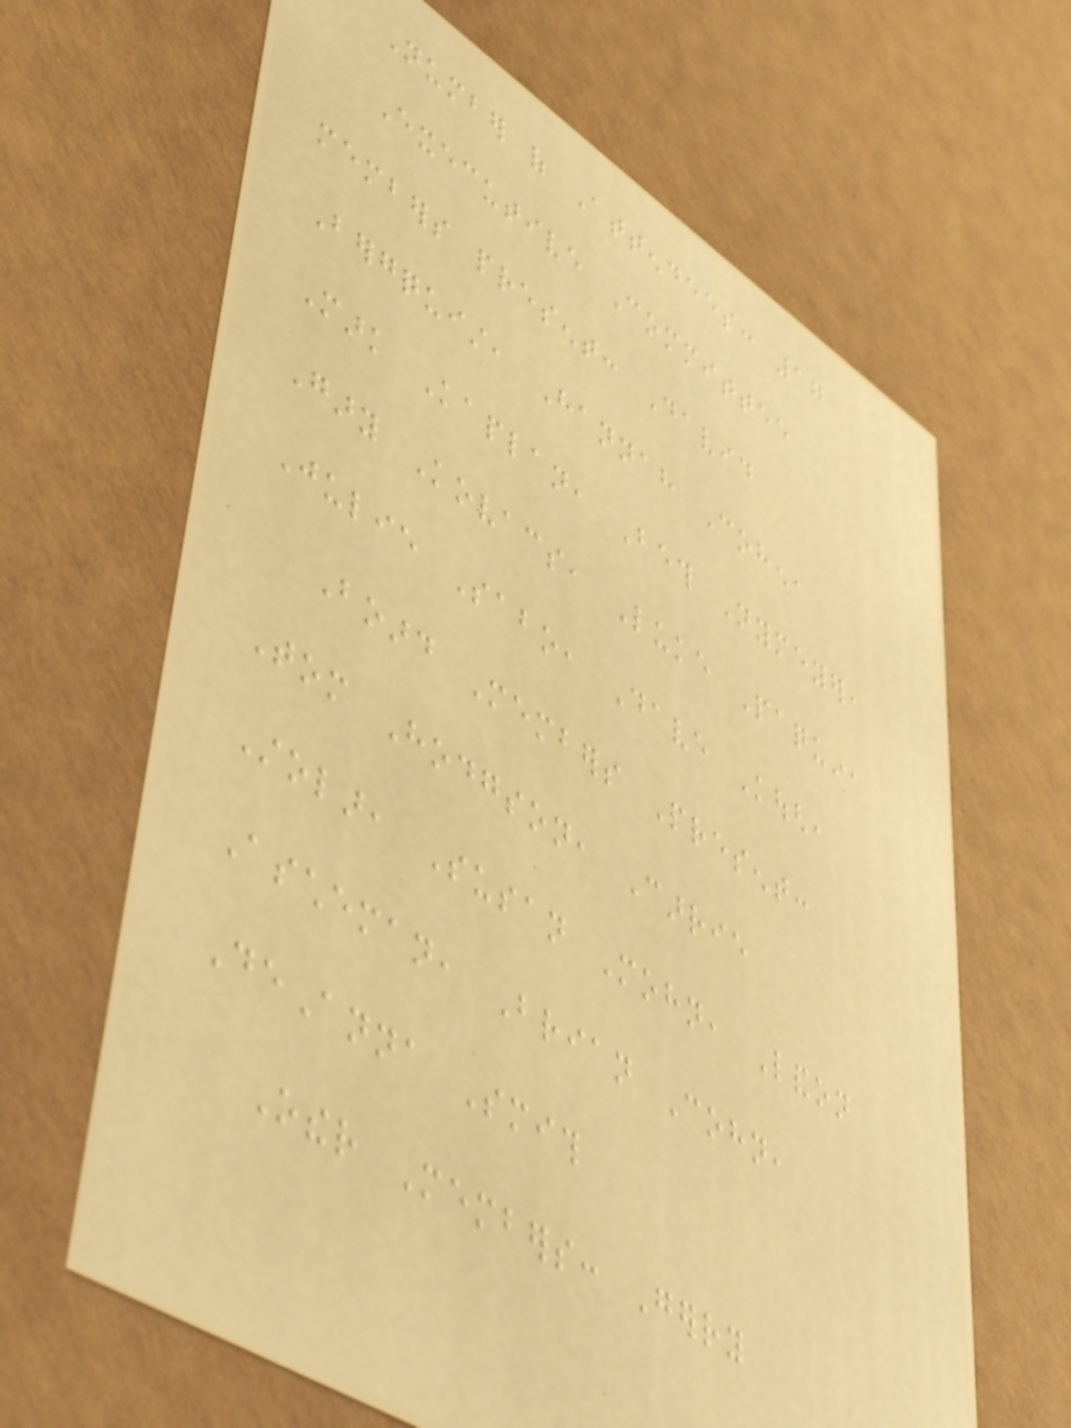Number of Attendees: 17
Executive Committee
members present: David
Bergquist, Hannah Cohen,
Mark Kaplan, Beth Nymeyer,
Gary Kovacs, Luke Paquin,
Julie Sabo, Dave Kough,
Board Members Present:
Tom Hodgson, Carrie
Stolar, Susan Mohn, Landon
Ascheman, Brian Cohn,
DeAnna Smith
Other Members: Gerry
